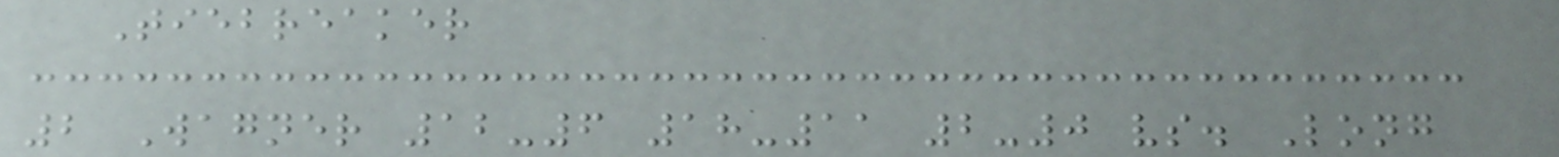Tiebreaker
2 Wagner 12-6 18-11 2-0 vs. Long
